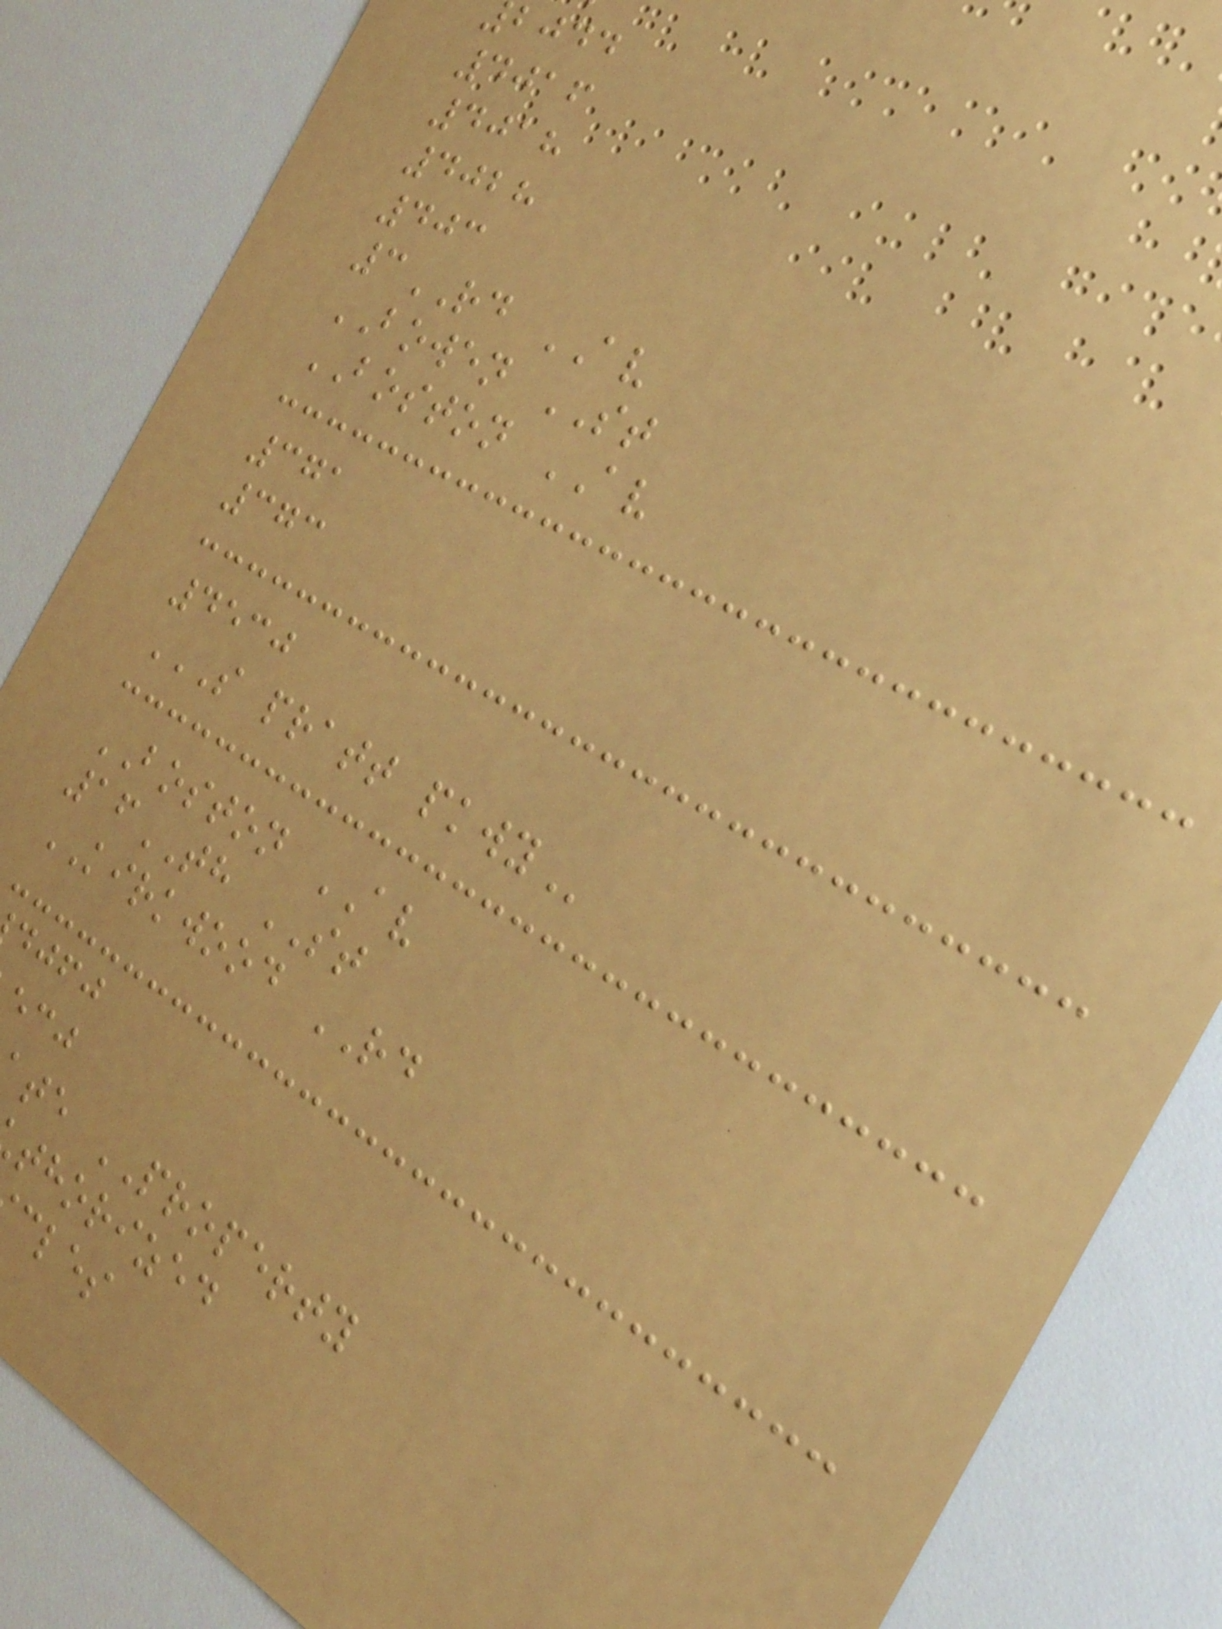bjdd
4016
4018
4028
403
3RD AV
BOWEN ST
BOSTON AV
371
373
4530
S PRATT PKWY
BOSTON AV
16TH ST
KIRKWOOD RD
djfj
te PROPERTY
thorized
cles
